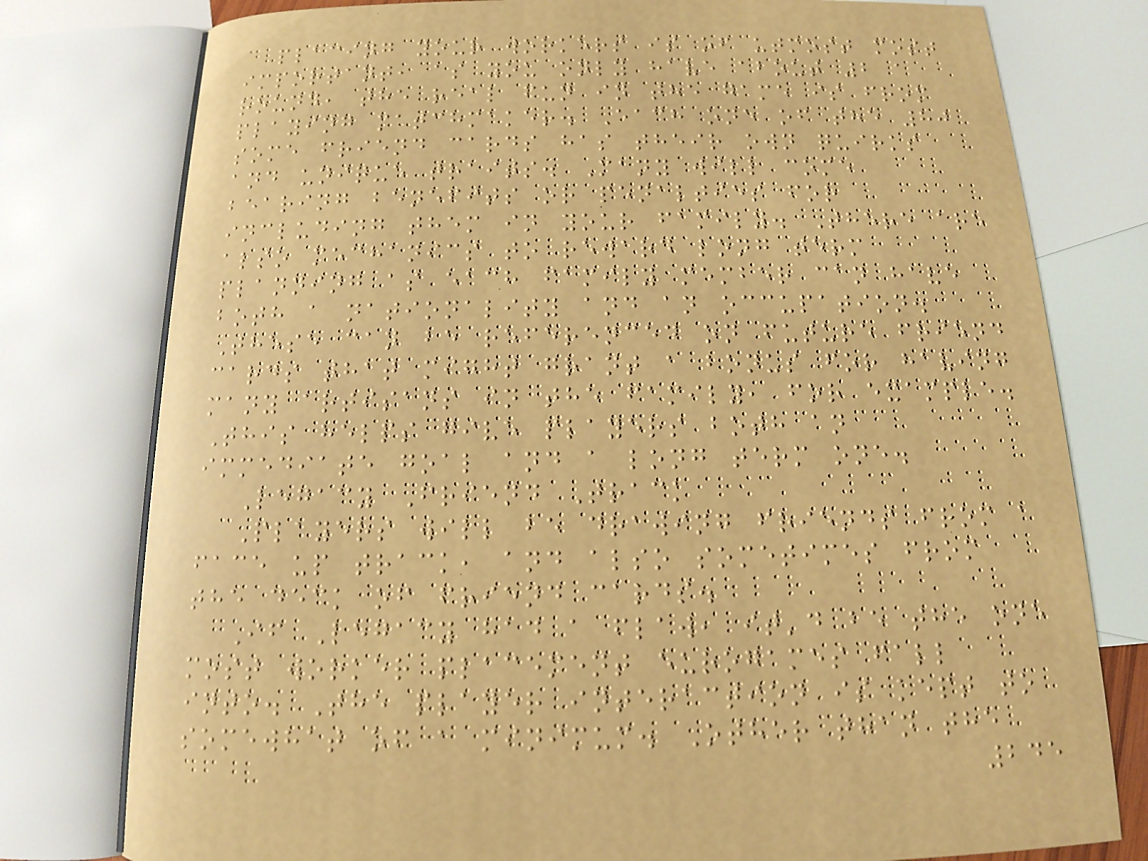placing your workers is of utmost most
important, as you only have about 2 a
round, the real fun in the game is from
playing matchmaker. Each one of the 80
some friend cards has their own quirks
and unique traits. Many will come
bearing benefits or penalties for
including them in your family. There are
also mechanics to reward long term
planning as each family member can have
both a nationality and an occupation.
These can be referenced on future friend
cards that might grant a bonus for having
many artisans in the family, for example.
This helps give players both an
immediate goal and a long term one.
Legacy Friend Track
Players will be drawing friends from a
face up track, and also sometimes from
the deck of friend cards.
If Legacy had a flaw, it'd be the one
most worker placement eurogames fall
into. The player interaction is kept to
somewhat of a minimum. Other than the
245
